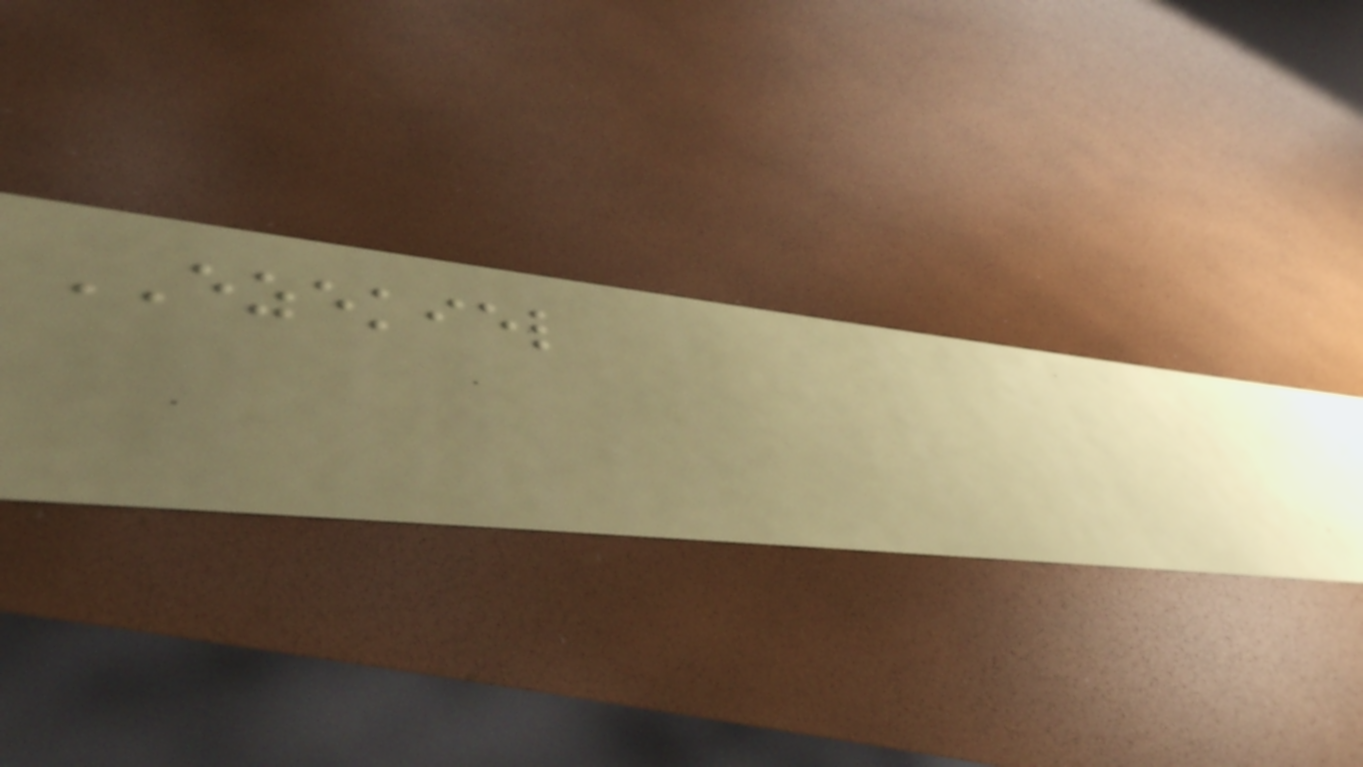EZEKIEL
